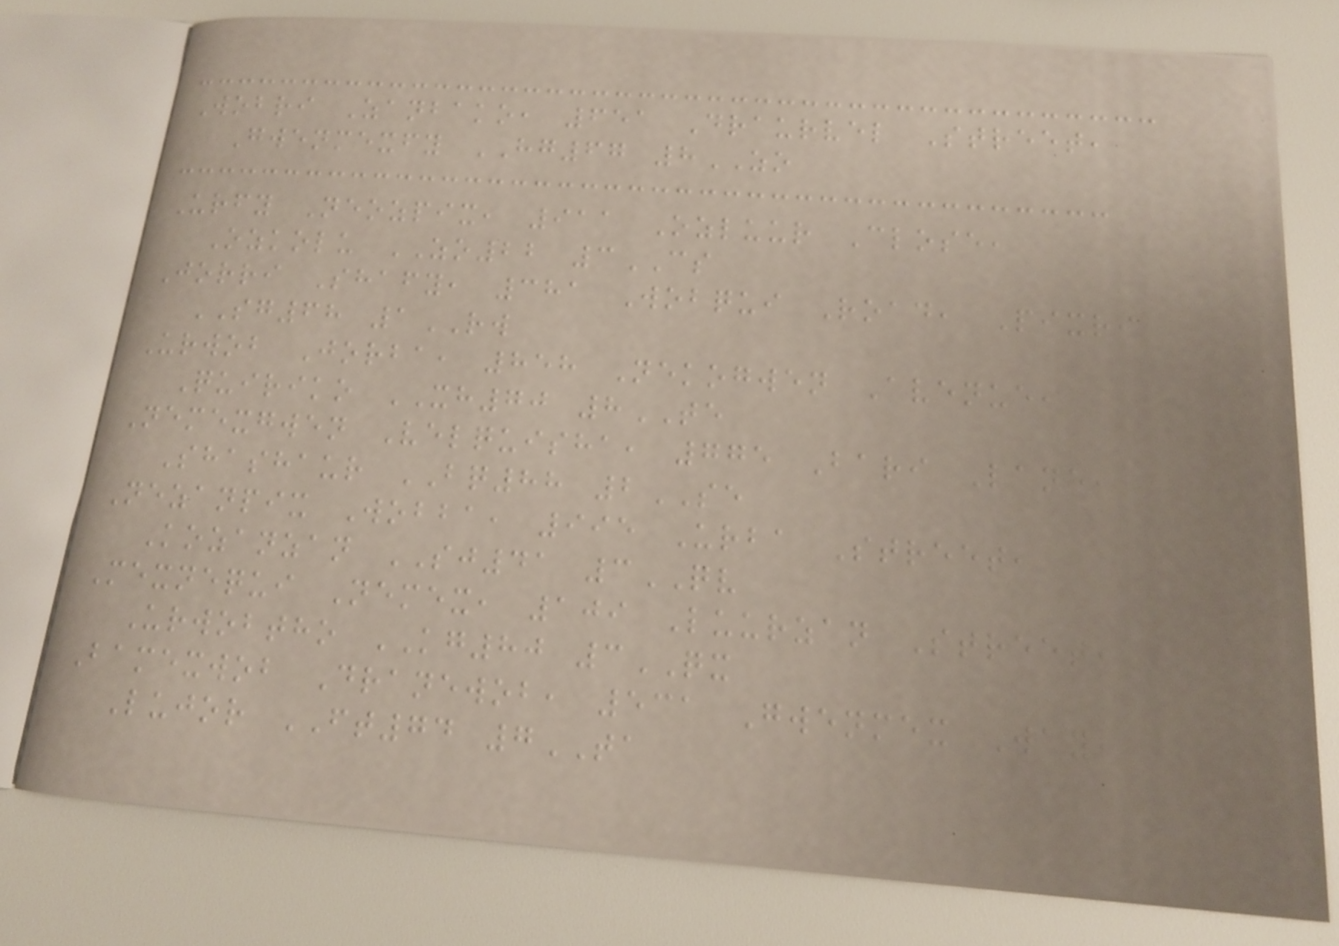Wobri Zanbako, 651 Draurvel Street,
Gwenmexfy HG67 8ZO
Urfy Neozpix, 911 Ozluur Close,
Ozkolu ZO22 3CS
Jorri Shafy, 381 Wobqui Road, Pixri
SG68 1RW
Urwob Jorba, 858 Nekogwen Avenue,
Quiriko XH70 8TE
Nemexgwen Velquisha, 775 Bari Lane,
Shashaur BQ88 2SE
Nezanpix Wobba, 995 Urba Street,
Kozanzan SJ41 3QV
Mexnequi Nemex, 109 Luurzan Street,
Urwobtho KG80 3QX
Bamexwob Dranewob, 531 Gwenmex Way,
Lujor FT74 7TA
